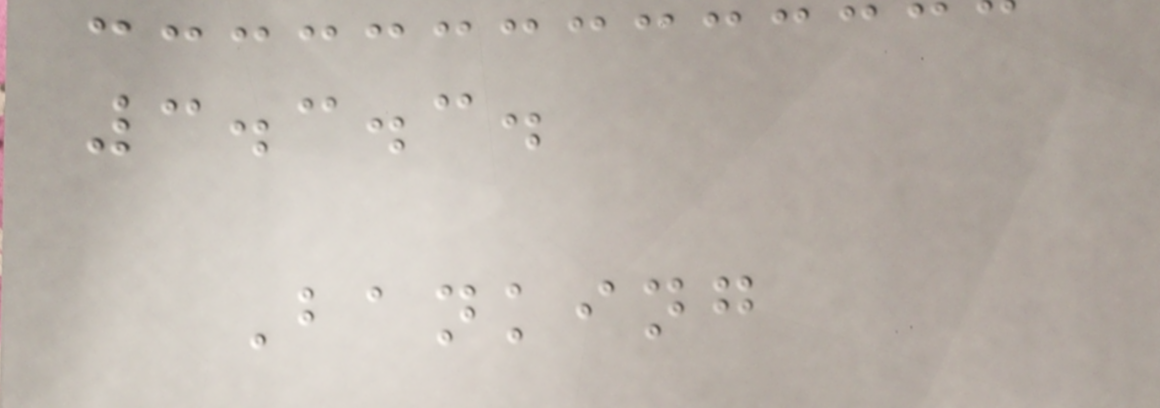3.3.3.
Banking
